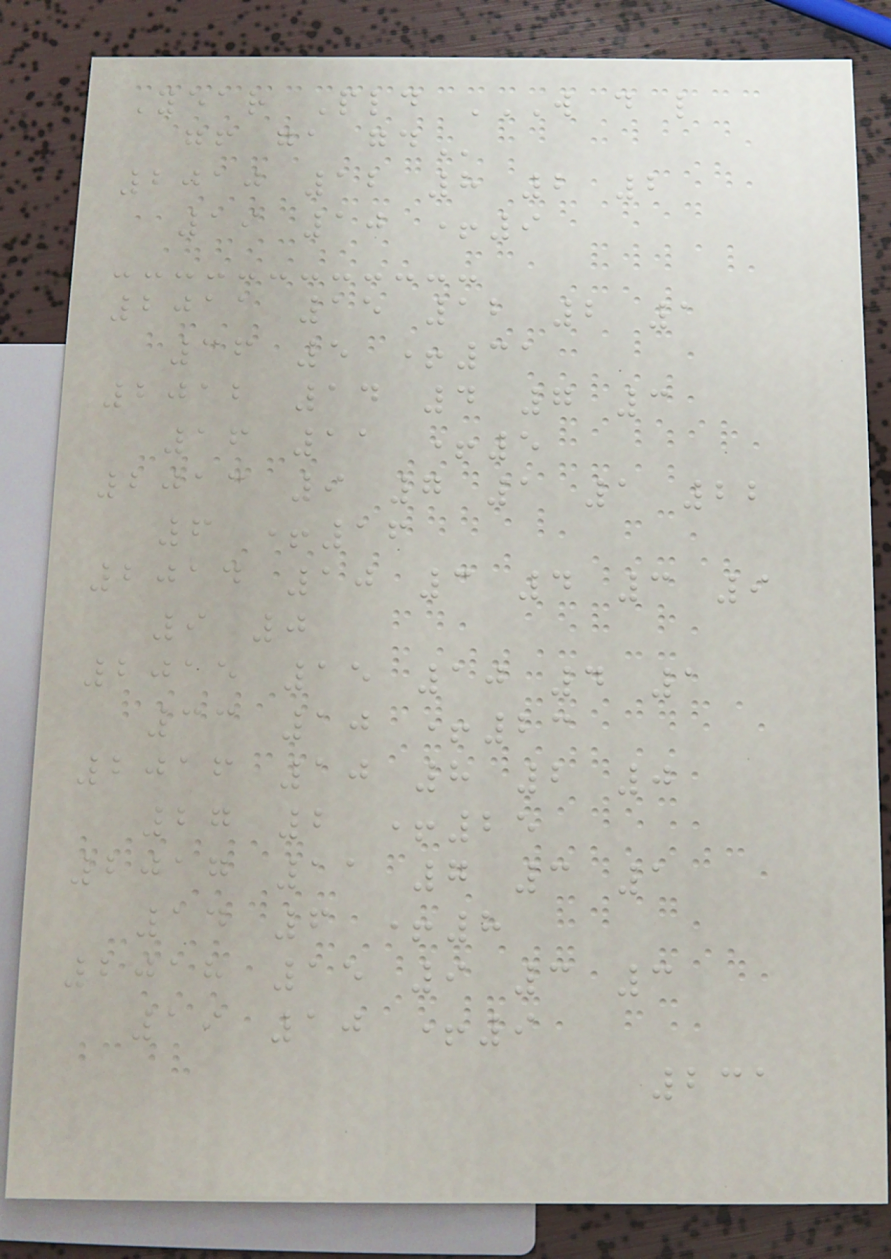Year Pld W D L
GF GA GD
2010 12 8 2 2
19 10 +9
2011 15 12 2 1
36 5 +31
2012 14 4 7 3
16 11 +5
2013 9 7 1 1 22
6 +16
2014 10 3 4 3 9
9 0
2015 15 10 4 1
33 10 +23
2016 10 8 2 0
27 2 +25
2017 11 7 3 1
14 6 +8
2018 15 9 3 3
19 10 +9
231
